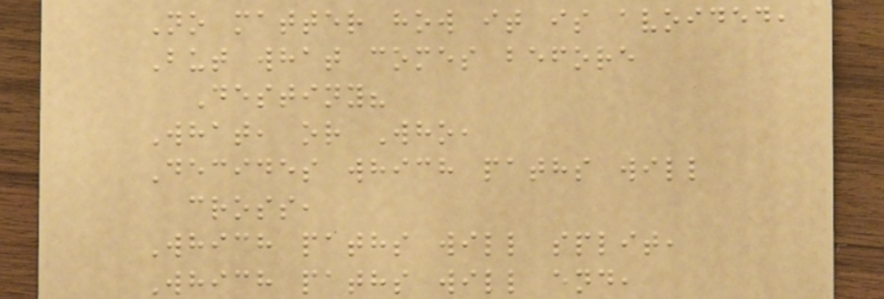No matter how it is avoided,
But what comes before
Destiny?
What, or Who,
Decides which paths will
cross,
Which paths will split,
Which paths will end,
